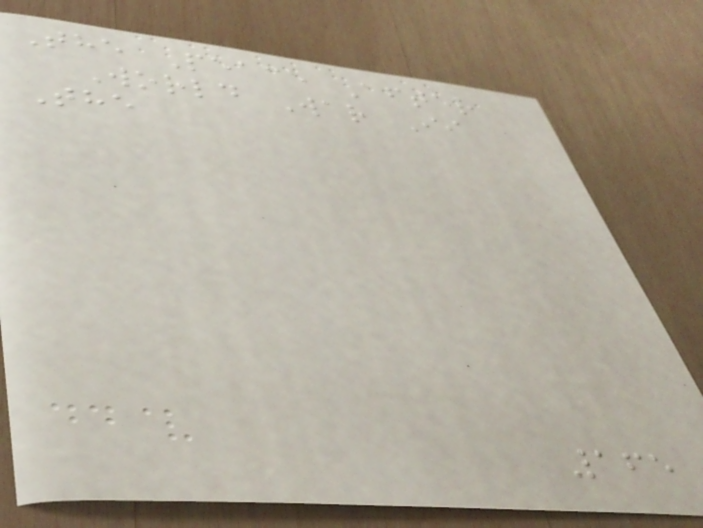The Peace After
World War Ii
The
165
